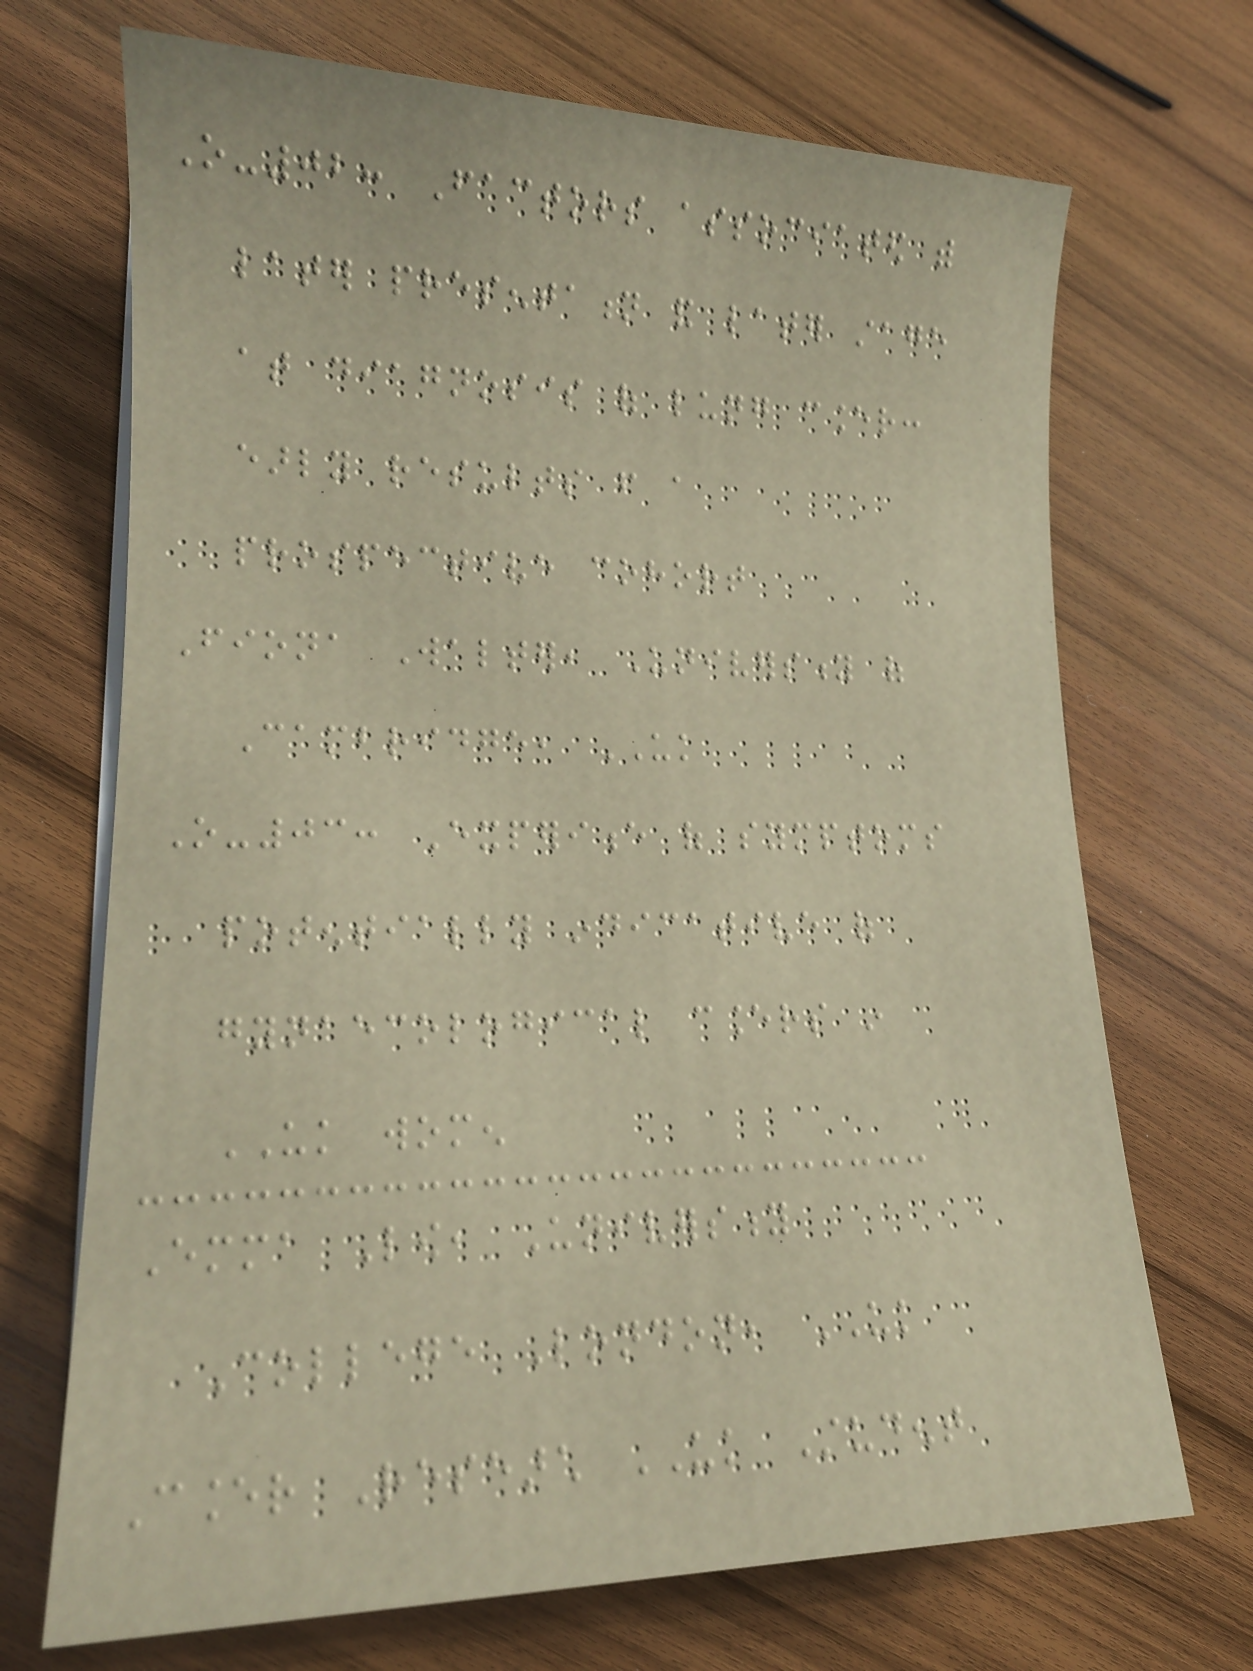O-02: Factors associated with
later presentation and later stage
at diagnosis of lung cancer:
early results from a
prospective cohort
Fiona Walter, University of
Cambridge, UK
O-03: Experience of symptoms
potentially indicative of
gynaecological cancers in
UK women
Emma Low, University
College London, UK
Cancer Research UK Student
